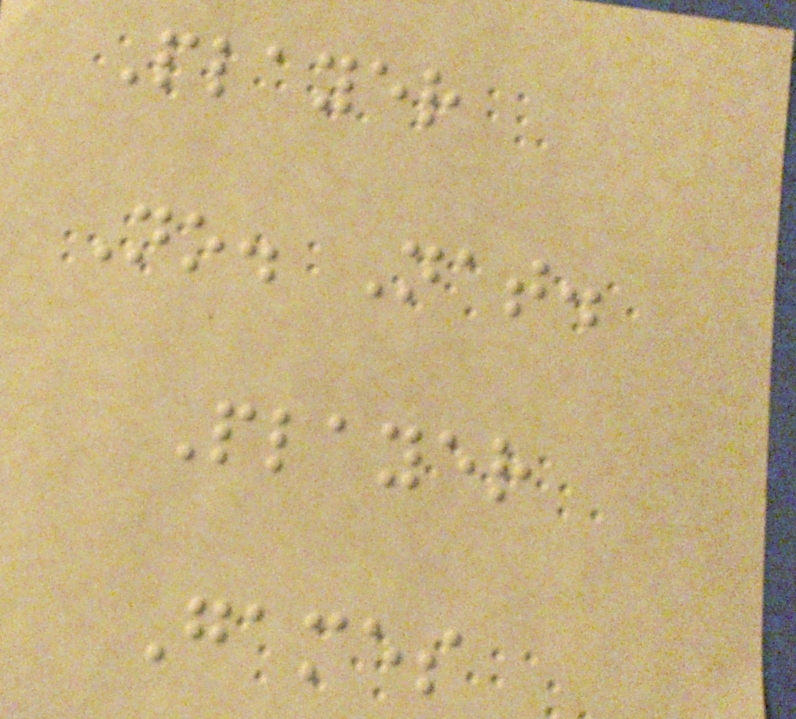Player
No. Nat.
Player
Games
